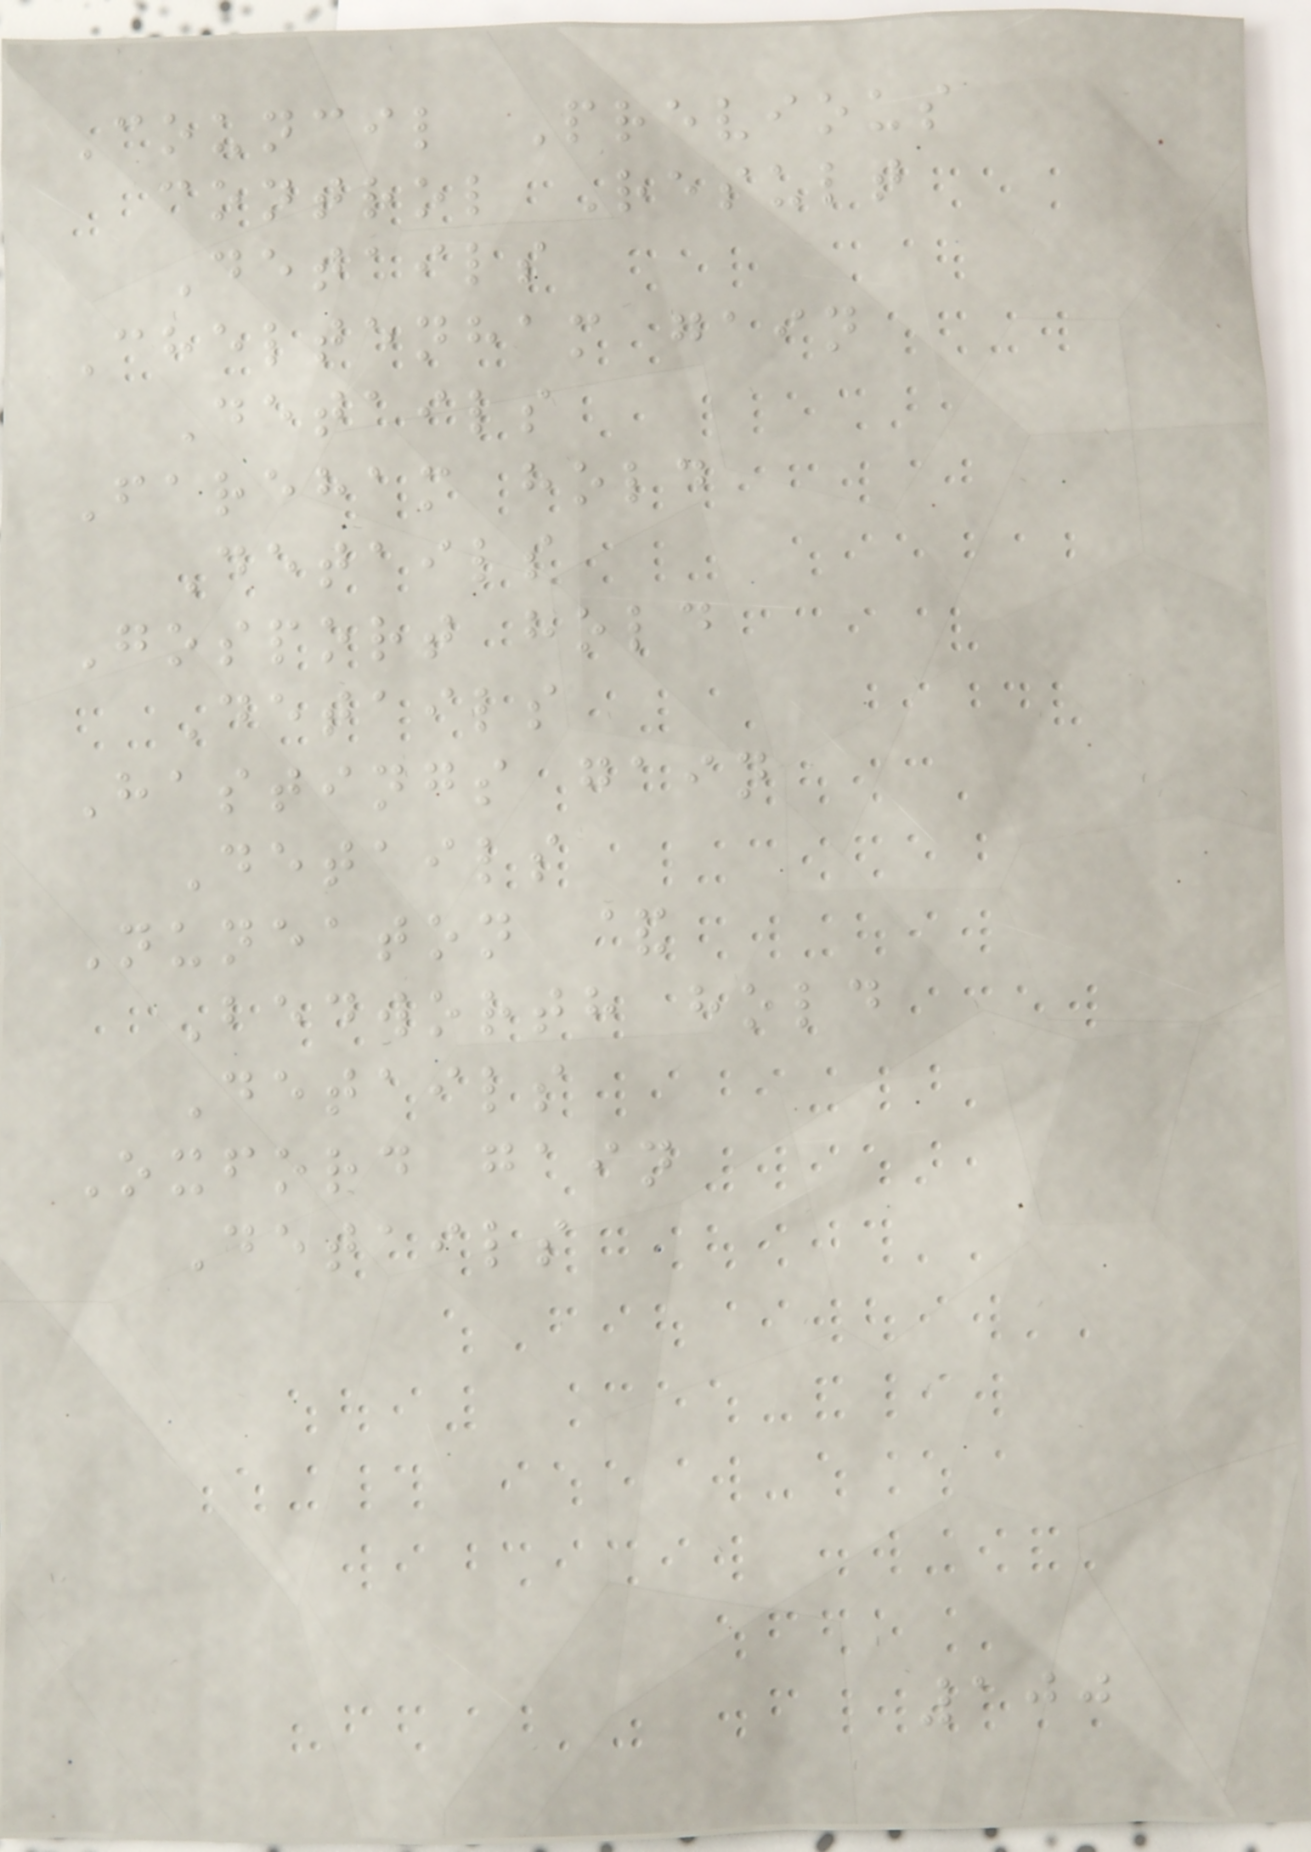Council Previous
control Result
Details
Cheltenham gain
Details
Fareham hold
Details
Gosport hold
Details
Hastings gain
Details
Nuneaton &
Bedworth hold
Details
Oxford gain
Details
100
